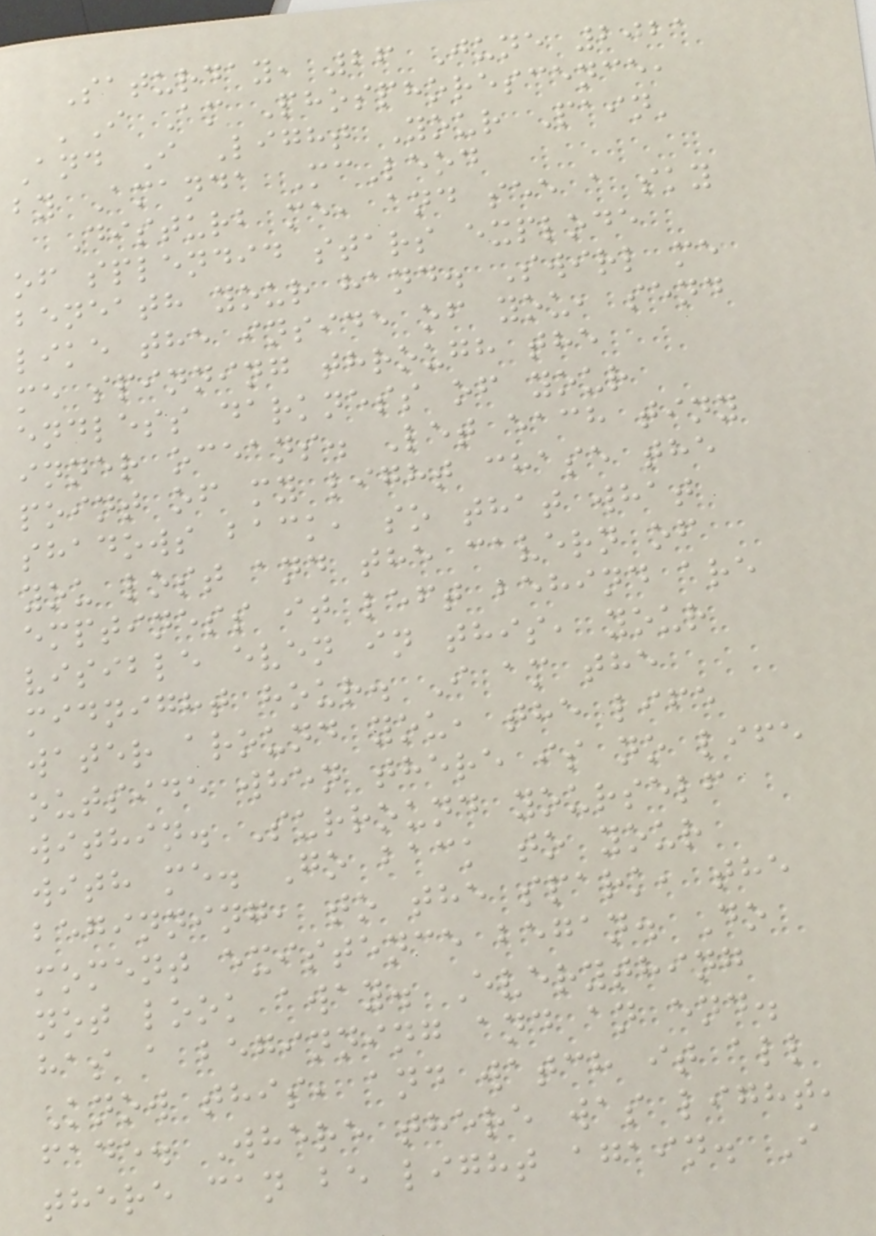Saturday, 26 June 2021
'I Am Phosphorescence,
And I Light Your Pain'
by Amanda McLeod
Disturb me, and see a sky
of splendid stars explode
beneath your hand. Swirl me
like the inside of you, send
me spinning through the
endless darkness of your
inner oceans. Let each tiny
point of my light chase the
shadows back, so that what
you lost and the cavern of
emptiness it left behind are
visible even in this, your
midnight hour. I am the
water around you, the life
outside when there is no life
within. Surround yourself
with me. Go back to your
beginning, to the spark, the
moment existence began. Do
not look away. Everything
has a beginning and an end.
Know this, and watch it all
fade. Where there was light,
there can be light again. I
